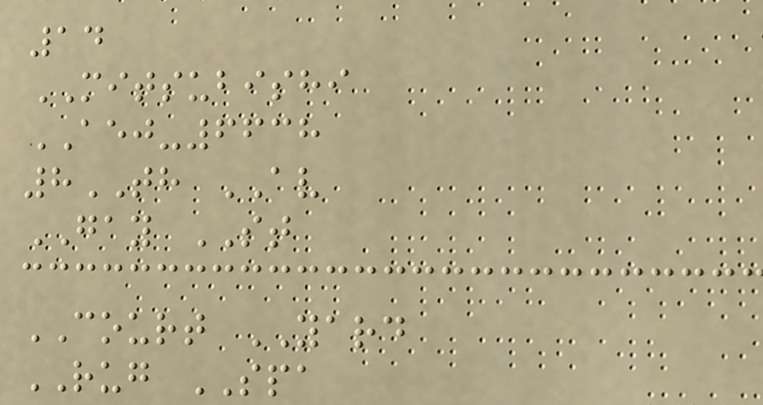14
MITSUBISHI
AEJ-6638
8TH AV
GAY ST
COURT YARD
RUG SPA
